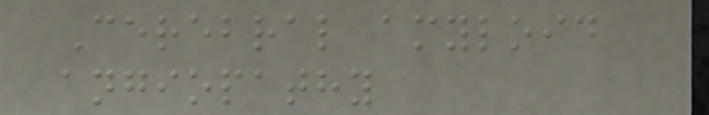Cerebral amyloid
angiopathy
